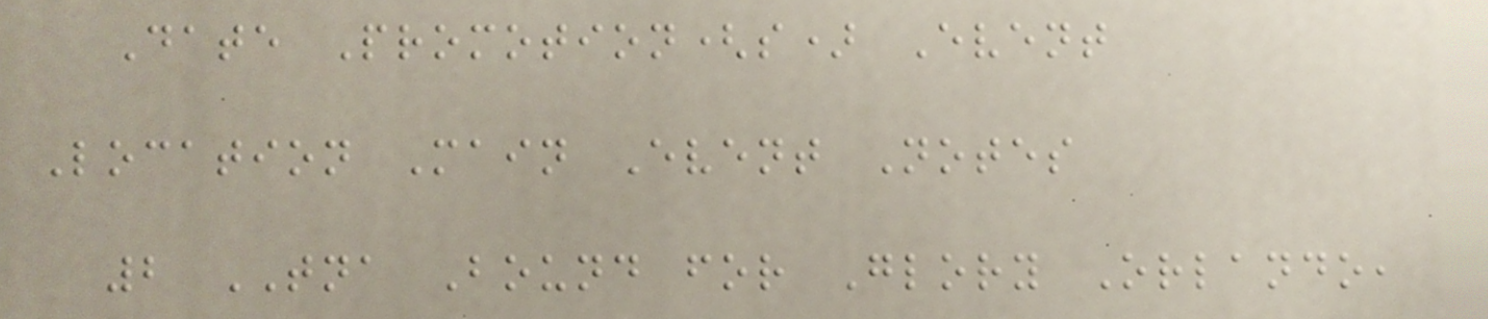Date Promotion(s) Event
Location Main Event Notes
2 TNA Bound for Glory Orlando,
